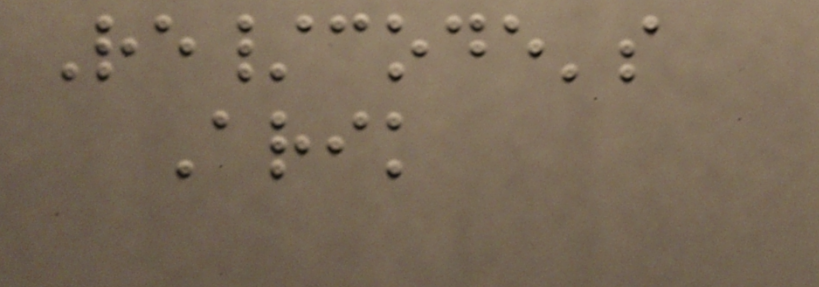Re/code's
Arik
